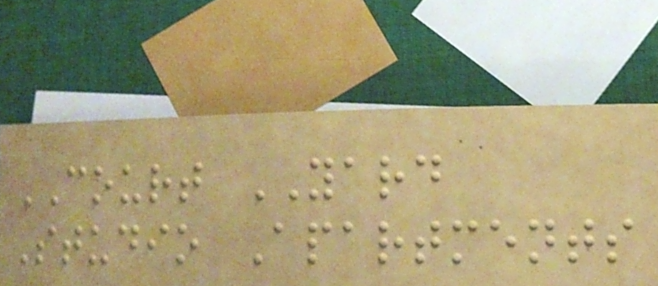COURT YARD
Studio Apartments
